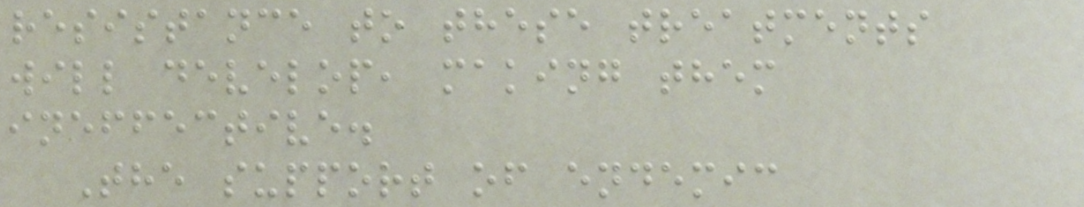resistance to these treatments
will develop, making them
ineffective.
The support of endemic
